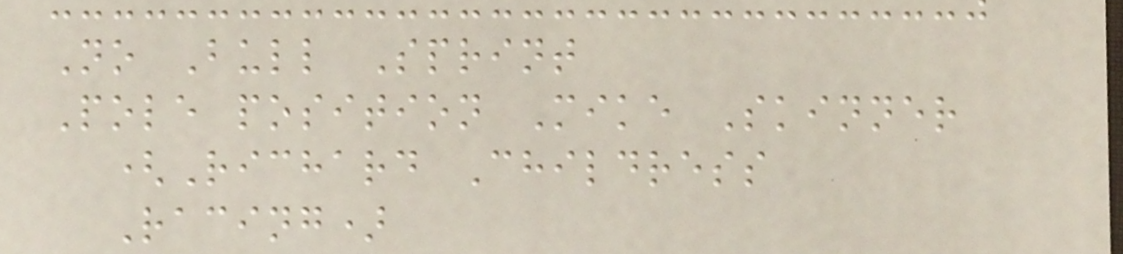No Bull Sprint
Pole position Mike Skinner
(Richard Childress
Racing)
